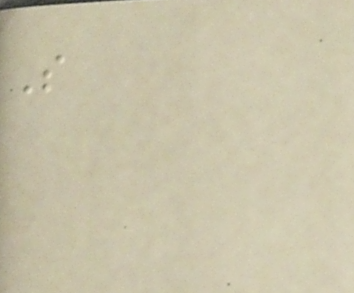So
